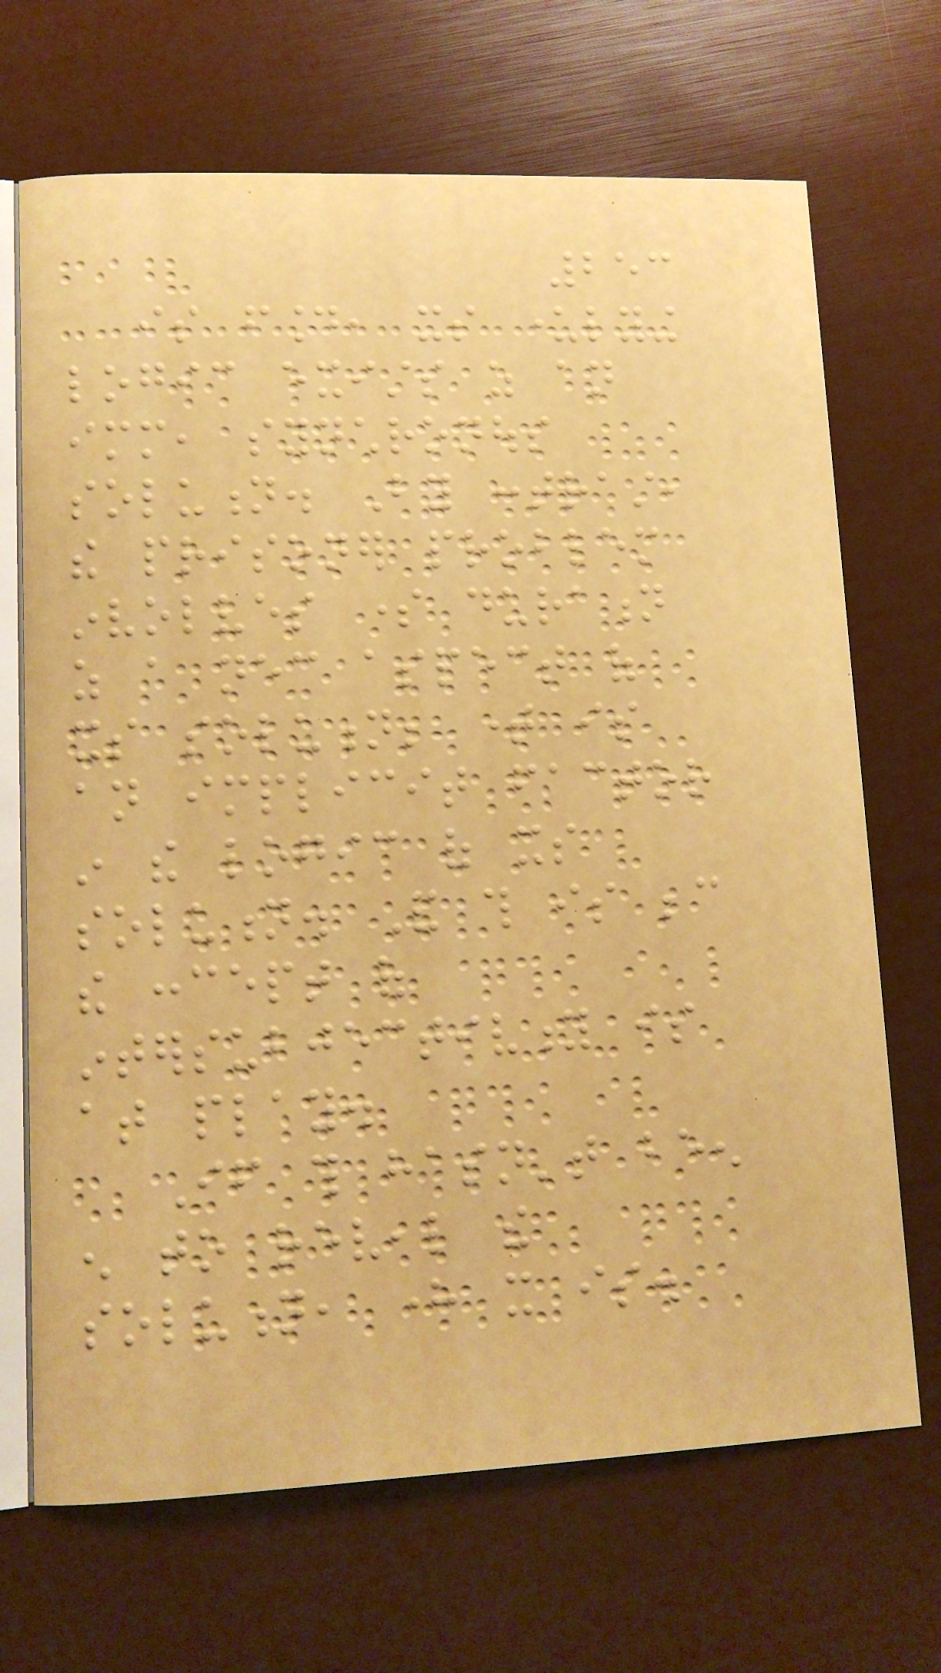253
is found, its underlying
logic exists as an
immediate, synchronous
solution. By contrast,
the prisoner problem
involves some duration
as a necessary aspect of
its solution; time is
an implicit factor
in the logic of its
solution. And this is because
the concept of
intersubjectivity is
at play.
If this hasn't been
enough to reveal the
solution, here it is.
